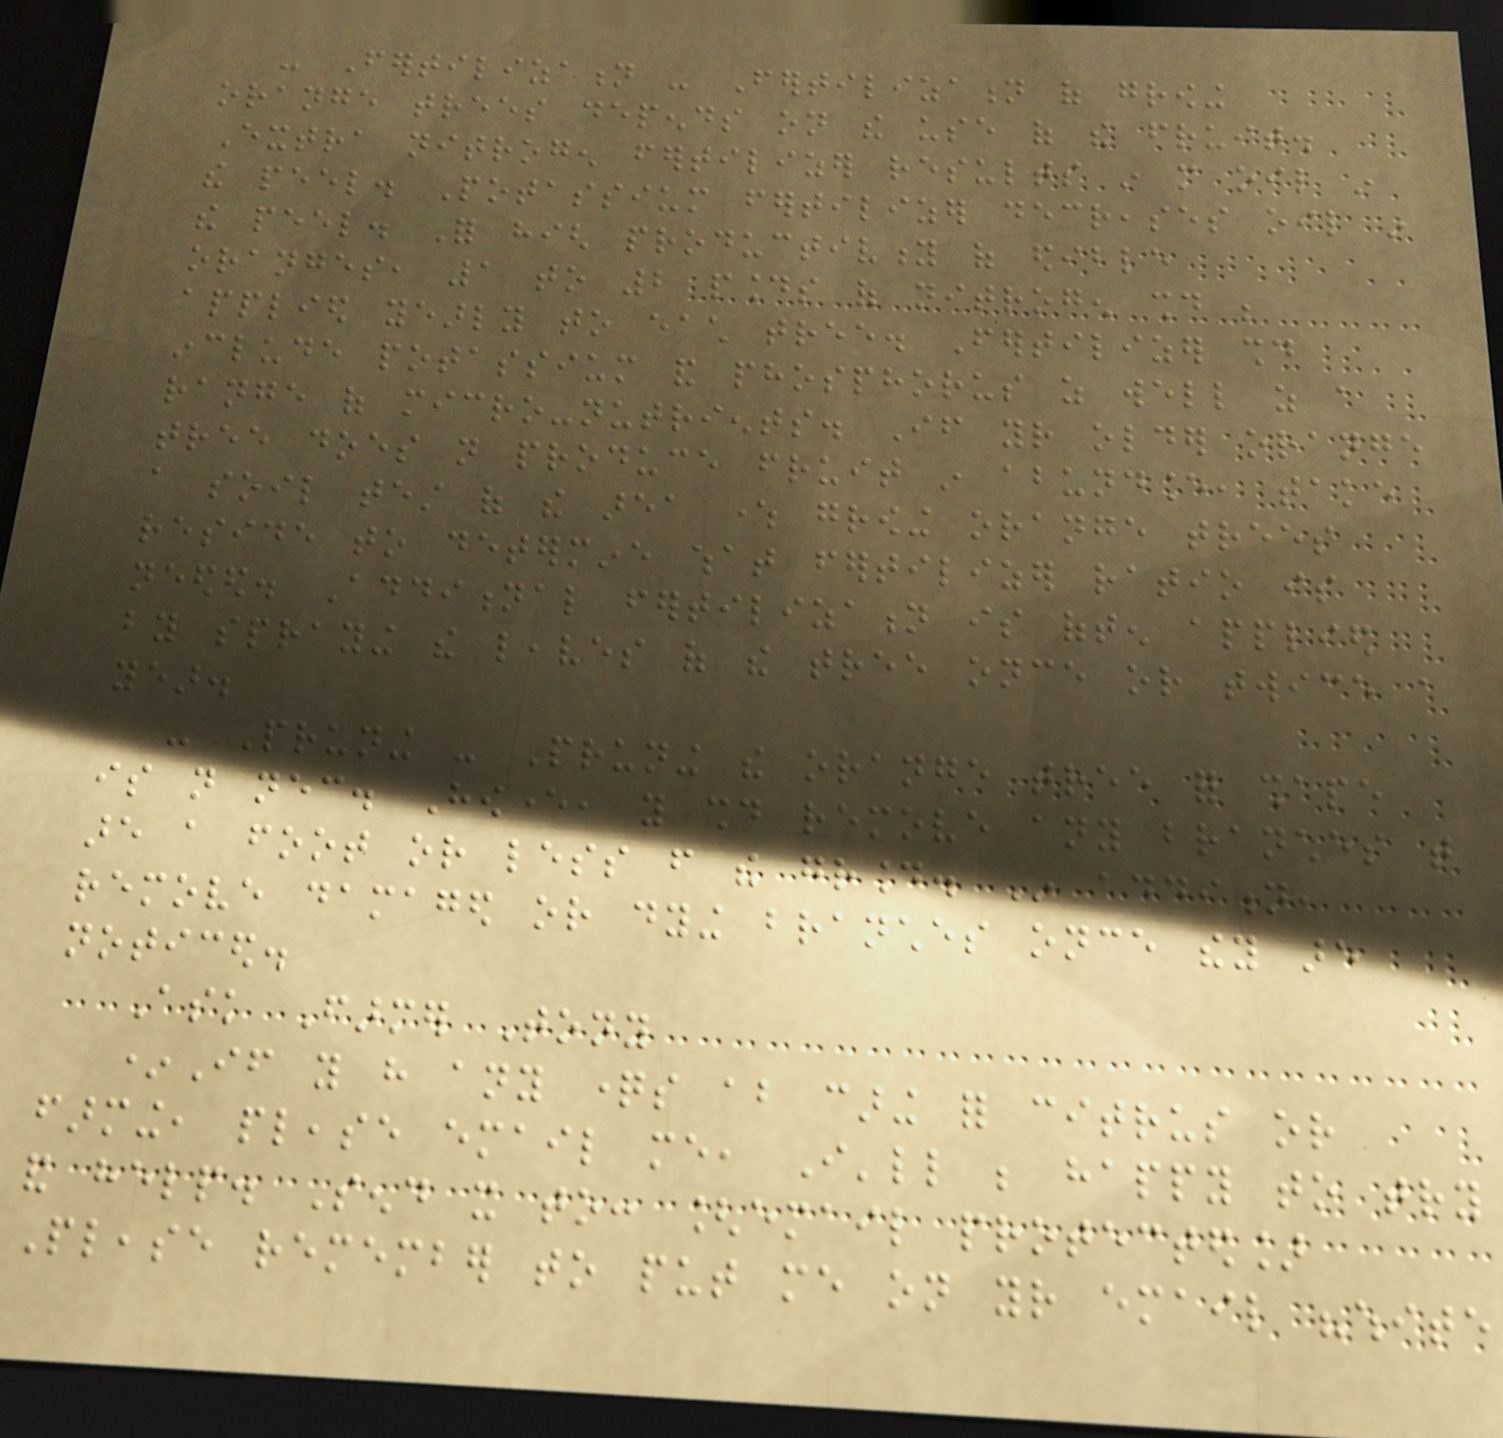- Fertilization - Fertilization of growing
orange trees depends on the use of the fruit.
Extra nitrogen fertilizer results in more oil in
the peel. Potassium fertilizer decreases oil in
the peel. For high productivity of edible
oranges, 1 to 2 pounds of nitrogen should be
applied yearly to each tree. Fertilizer should
include potassium and phosphorus as well as a
range of micro-nutrients. If your older orange
tree does not produce fruit in abundance, take
a soil test of the area where growing orange trees
reside to determine what fertilizer ratio is
needed. Additional fertilization is often applied
by spraying the leaves of the tree once or twice a
year.
- Pruning - Pruning the orange tree for shape
is not necessary. However, you should remove any branches that
are a foot or less from the ground. In addition,
remove damaged or dying branches once they are
noticed.
Ask Farmer Tony
*If you have any questions about caring for citrus or
farming, please email me, I'll be happy to try
and help. Send it to: [email protected]
Please remember to put me on your email "white
